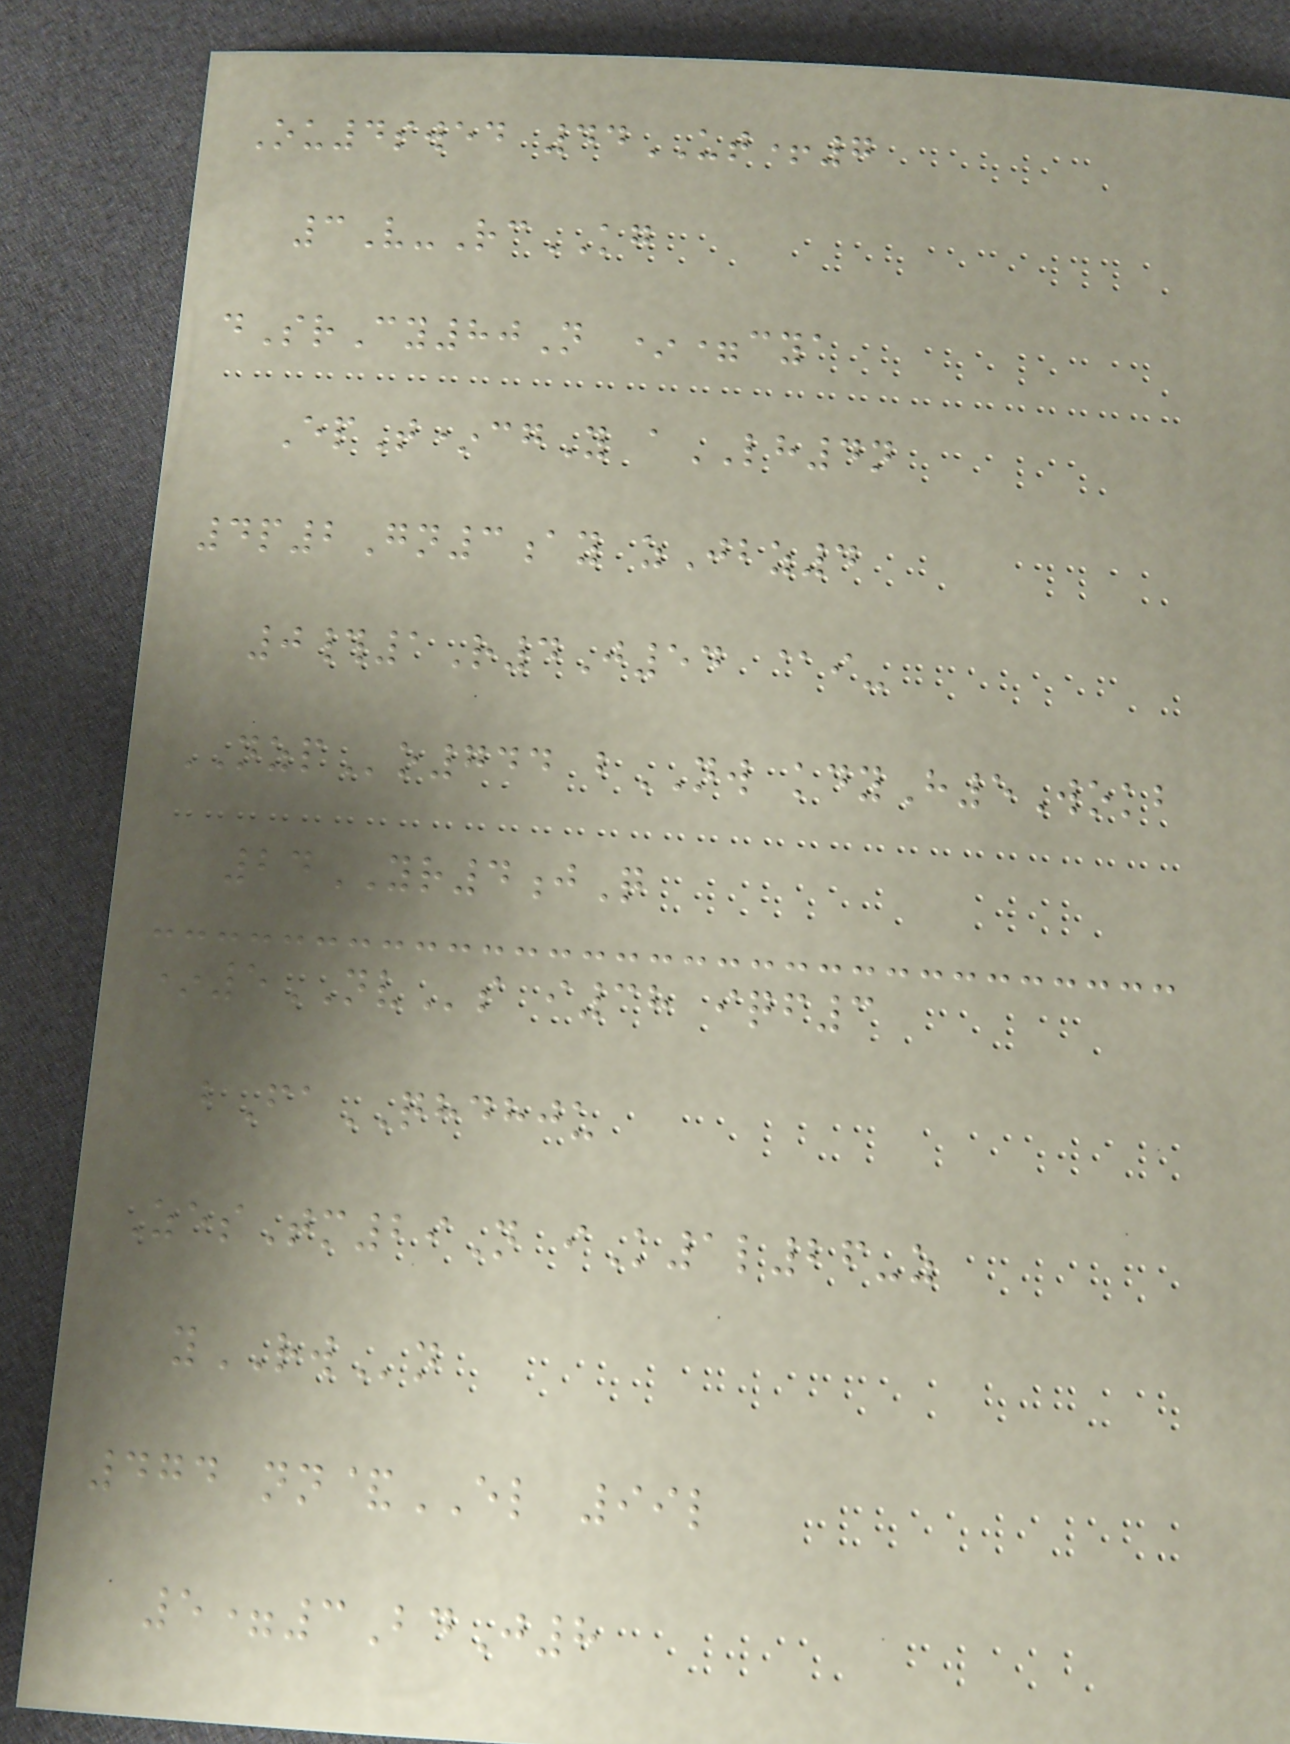Ou4swed 44UT+7
3V-RcKG
dSrCy80N *=cya
EpT*cgY aLH4n
4p2Gn3ay zJbz4
0#1R4J54 @i-
NZPo744 bNW kdyH5Wokb
24YR4jQ
*5NVs i38 iqf3
bFaQHDHJU
ZesTm29N iK1l26-z
yRWn
474 nn&EL 99l
5=3BdJ8
